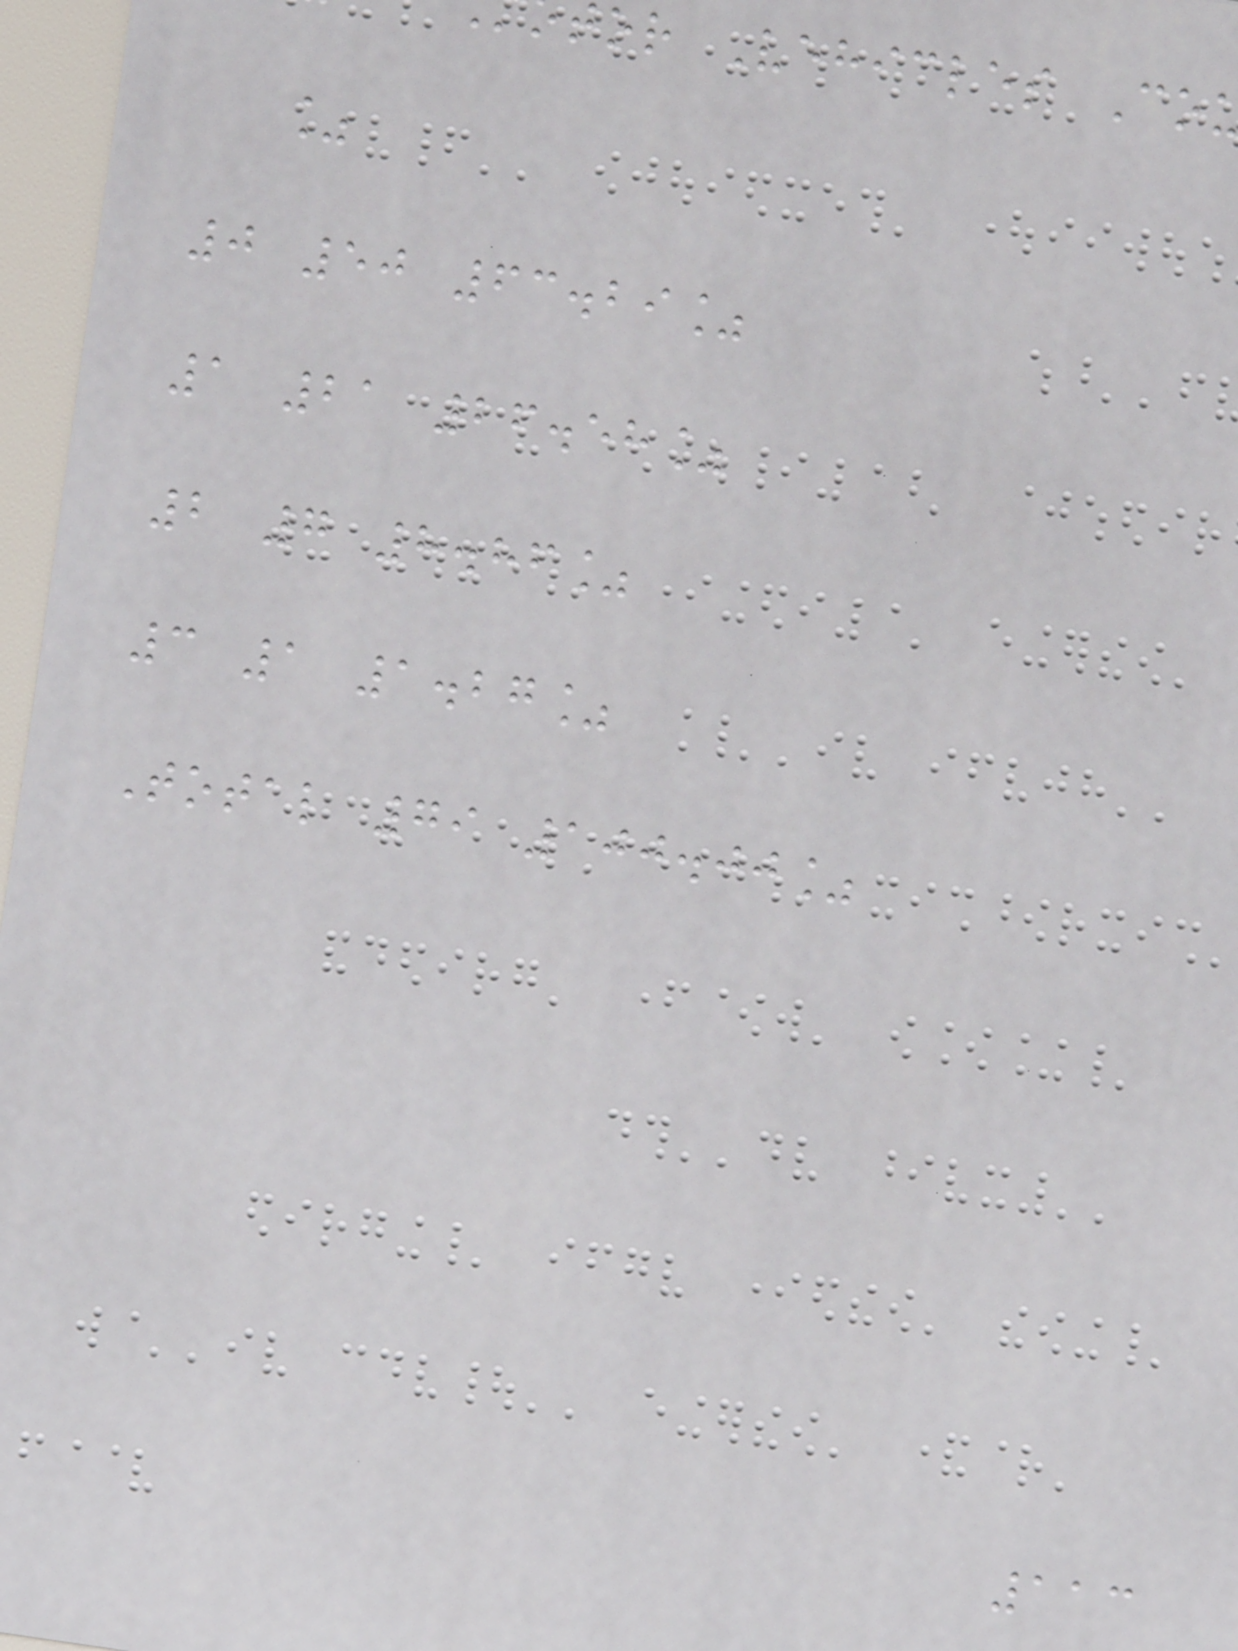or Vehicles Co
%
0 50 63.29%
1 21 26.58%
2 7 8.86%
3 1 1.27%
Total 79 100.00%
113
